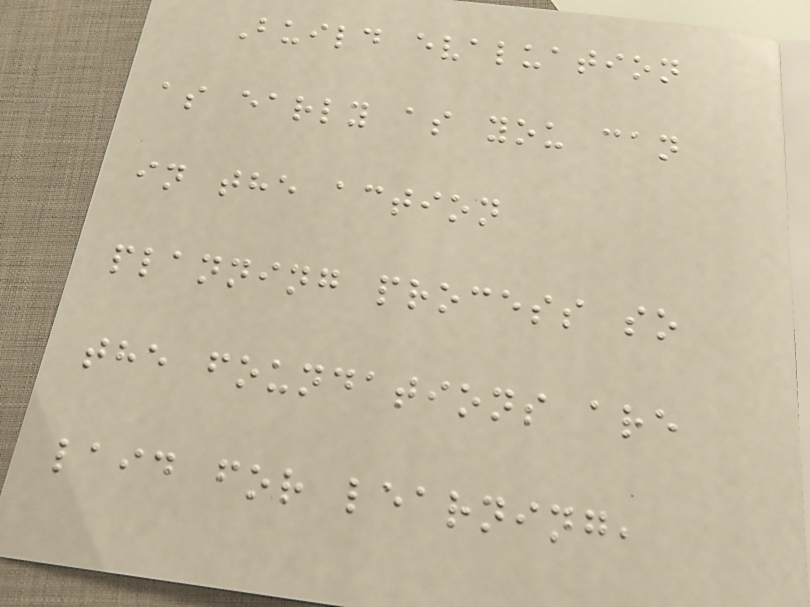Build evaluation
as early as you can
in the action
planning process so
the foundations are
laid for learning,
